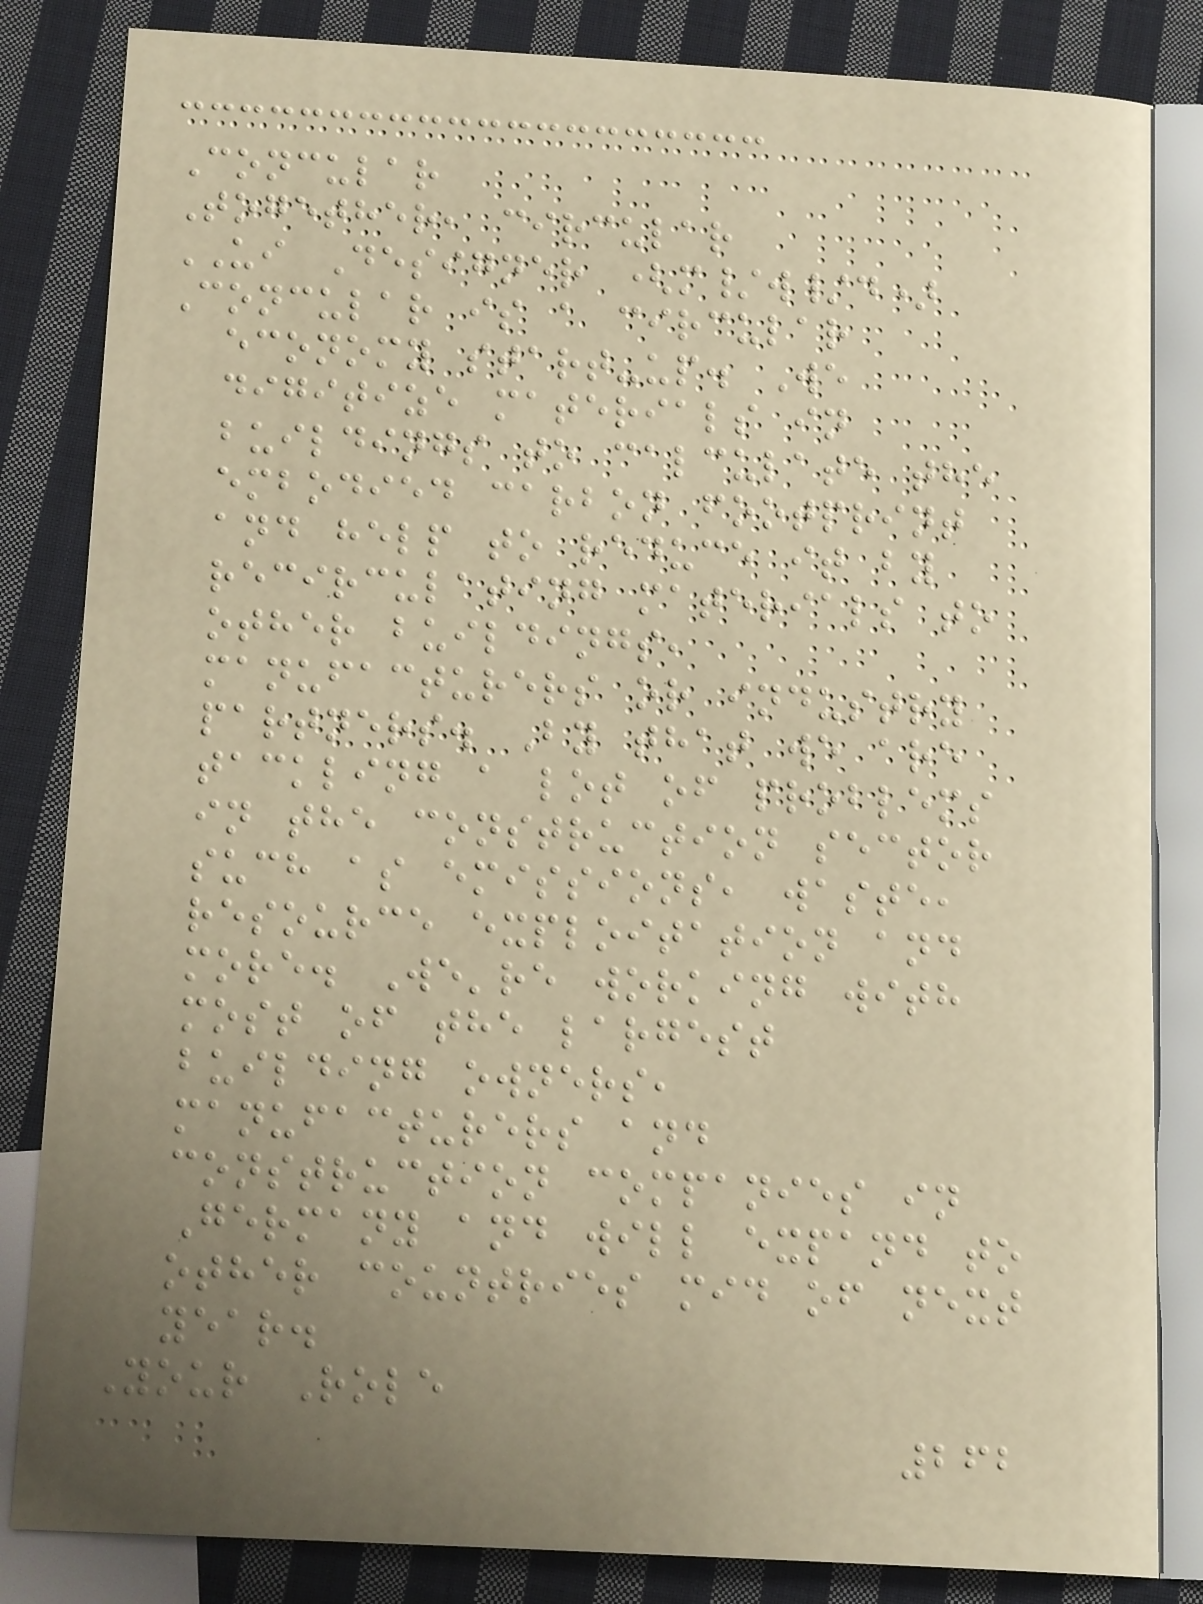Concular
Together, circular
UI Designer (m/w/d)
Concular is a circular
economy start-up. We
digitize materials in
buildings to calculate the
embodied carbon footprint
and help to reduce it by
recirculating materials to
other buildings,
manufacturers or industry
partners. By that we are
tackling a lot of problems
in the construction sector
such as emissions, waste,
resource exploitation and
more. We're working with
most of the largest
building owners,
manufacturers and
construction companies in
Germany and will expand to
other countries mid of next
year.
Your Role
262
